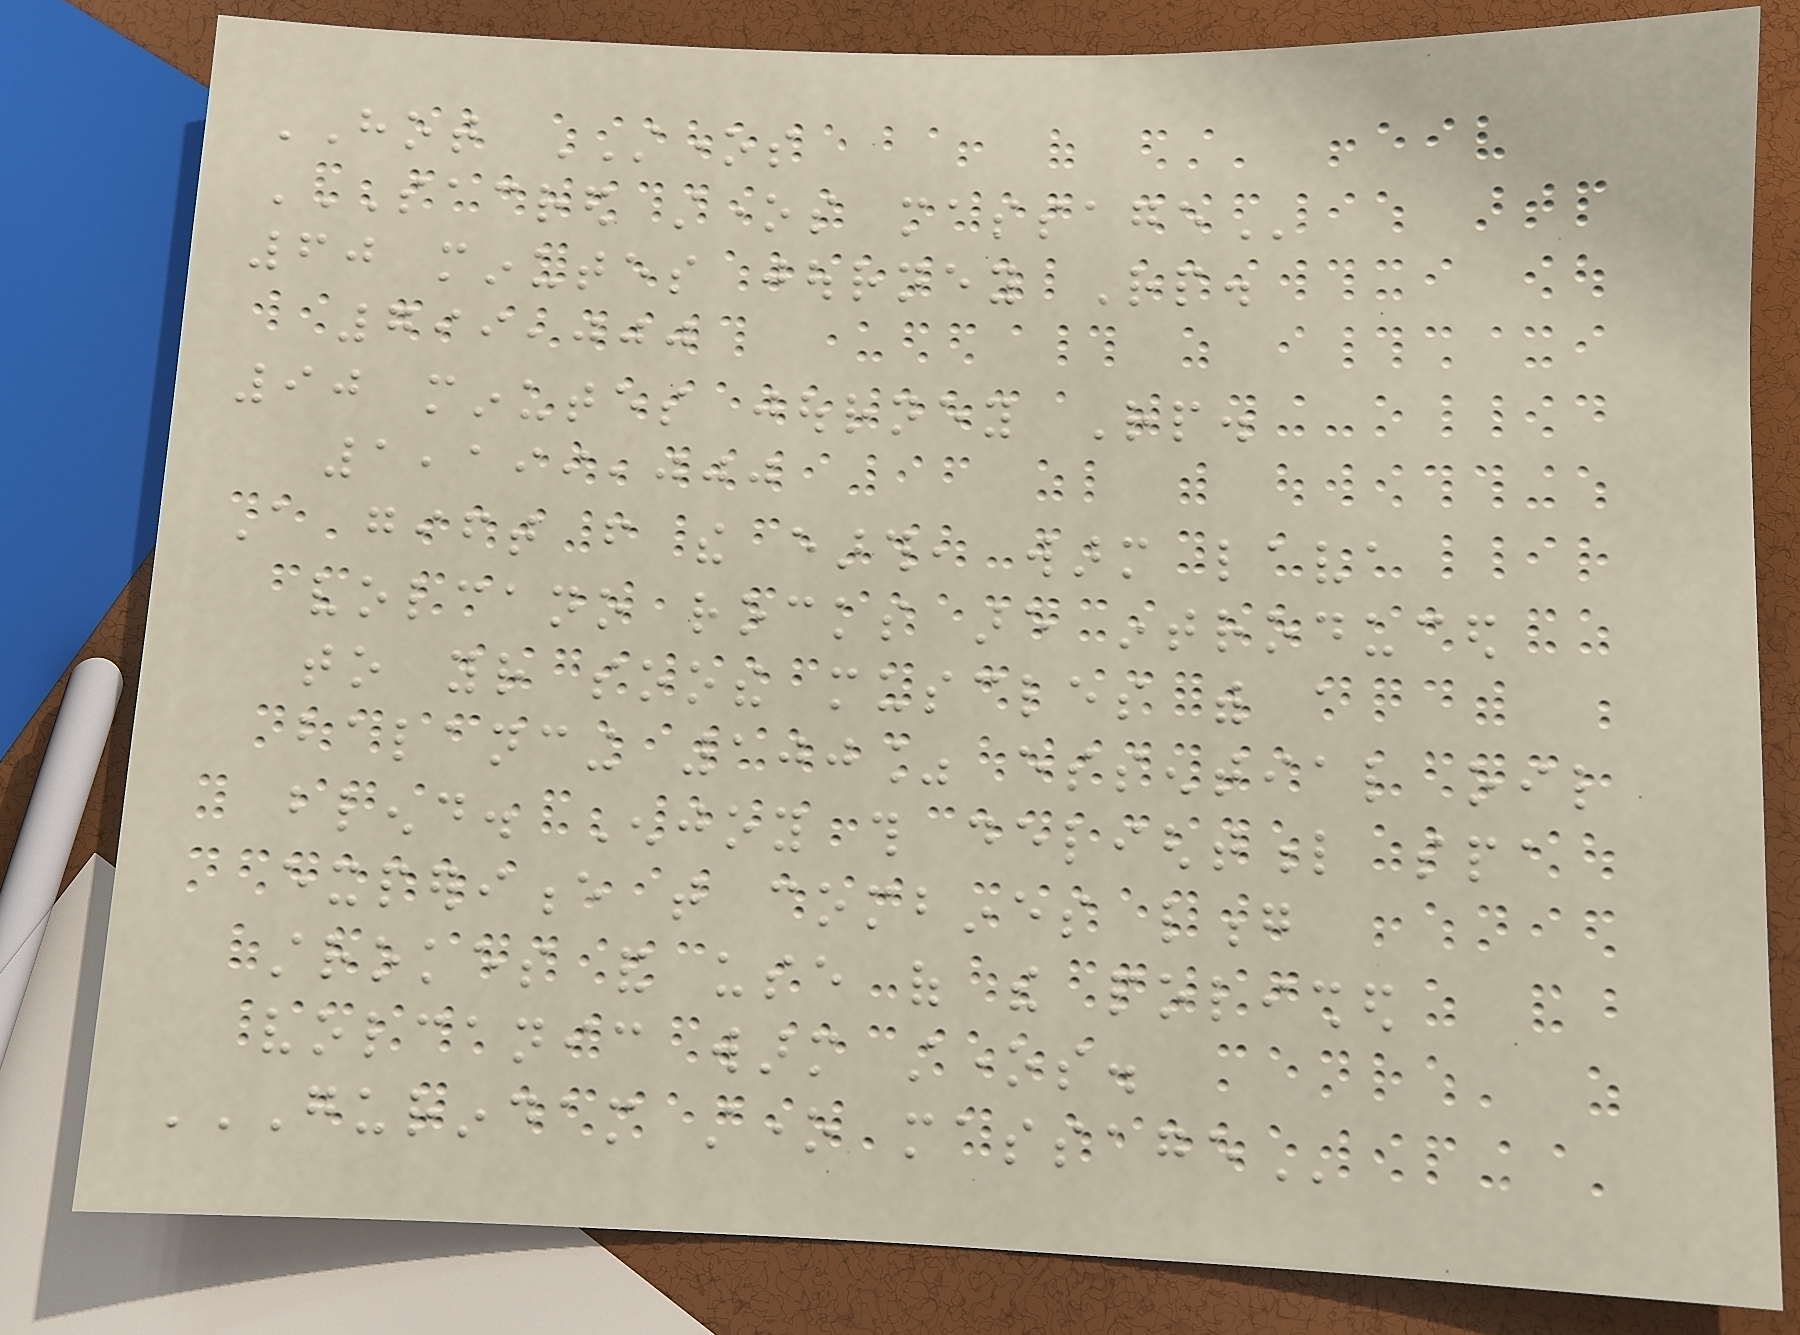HOT STONES
SACRED STONES MASSAGE
60 minutes journey Rp.
799,000
90 minutes journey Rp.
1,199,000
A gift from the earth, warm lava
volcano rocks are introduced
to your soothe muscles with a
balancing 100% essential oil
blend. Enjoy this delightful spa
experience that combines long
strokes and use of the polished
volcanic warm stones.
GURINDAM STONE MASSAGE
